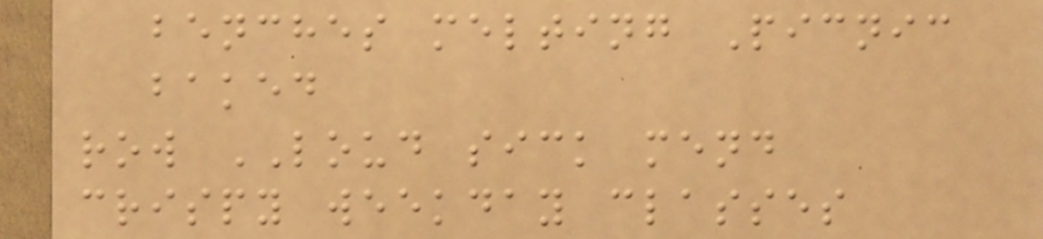benches melting Picnic
baked
row LOUD sick mend
crispy weekday classes
